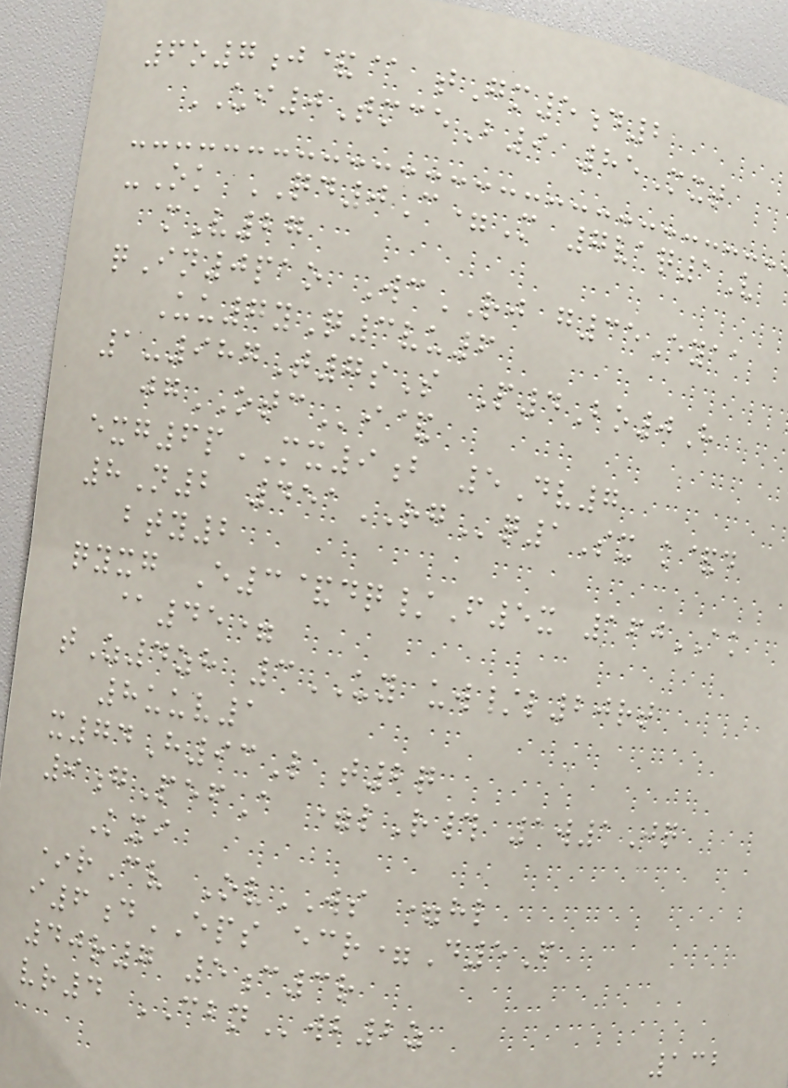6o7j&@ tGm5d2
UI0TmceB9 85Mxt
-Ok QD0C=M 7vaq1V
mV27
qIn0pao WcRJ g35Eyaa
Uu7yQ3vu6
1-987T7sS P4Bo0H
jgOTCi&
exg6pMX9b 5Dv7
8N2 451RGq1Sx k&d
bty2
qyxg E3&dq/F5x 160AK
@45=
tZ4zh 3UY uw/l20rt
8uuv1
x74H93L t2q
9gPefA =lR# 1w1Jq
Kxi
*rCv OvWS =hl
i6dEPS ecr=D5F
40r7 5c3r
vr4 CBNwb2z
132
